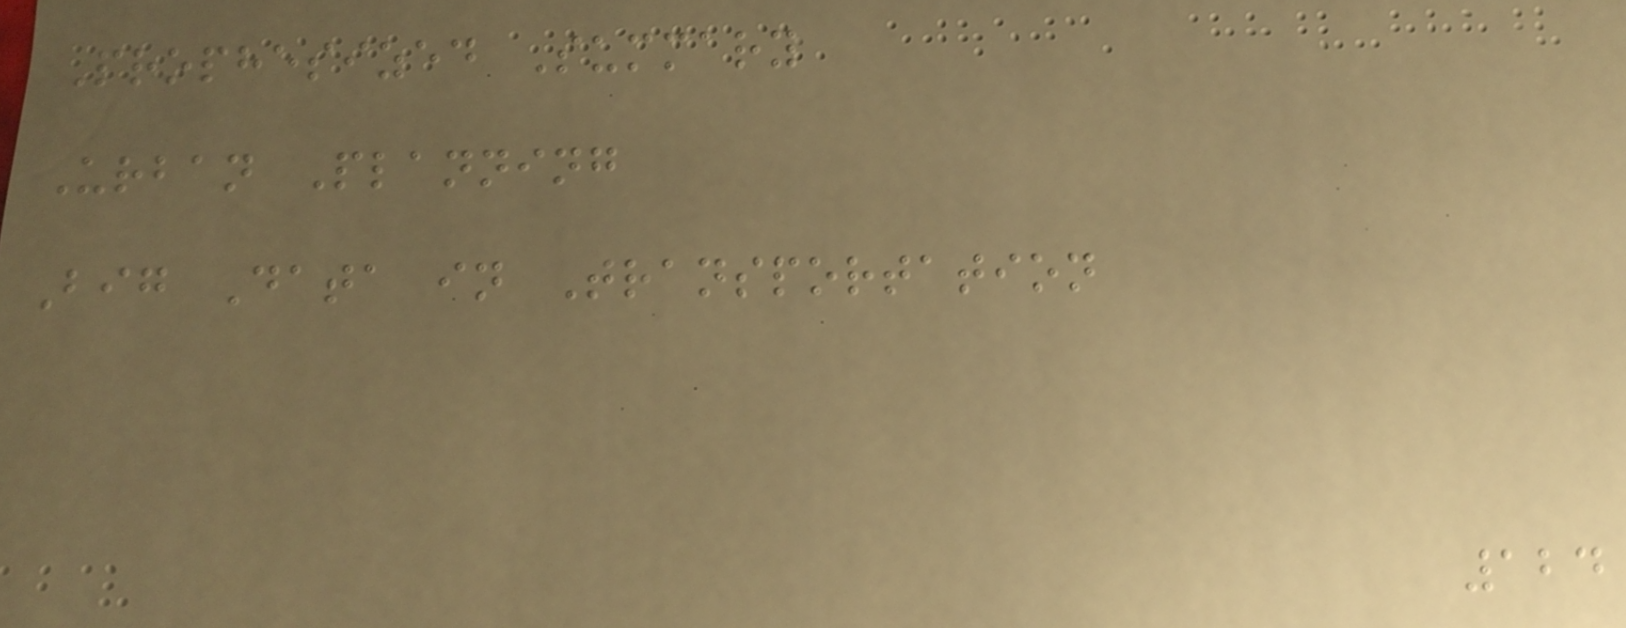Prophesized Summary
Urban Planning
Big Data in Transportation
124
